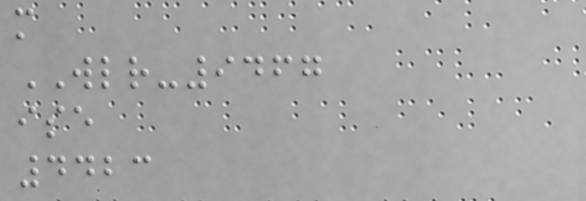m
WLR-9467
ise
4423
